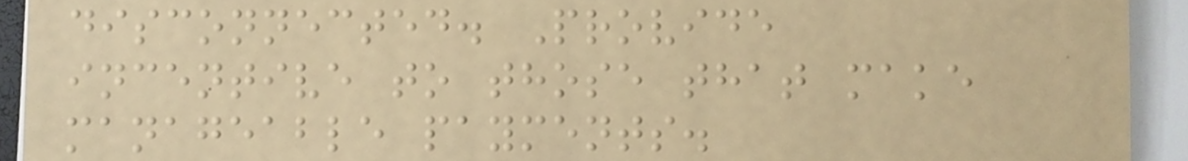disconnected. Provide
incentive to those that make
manageable payments.
